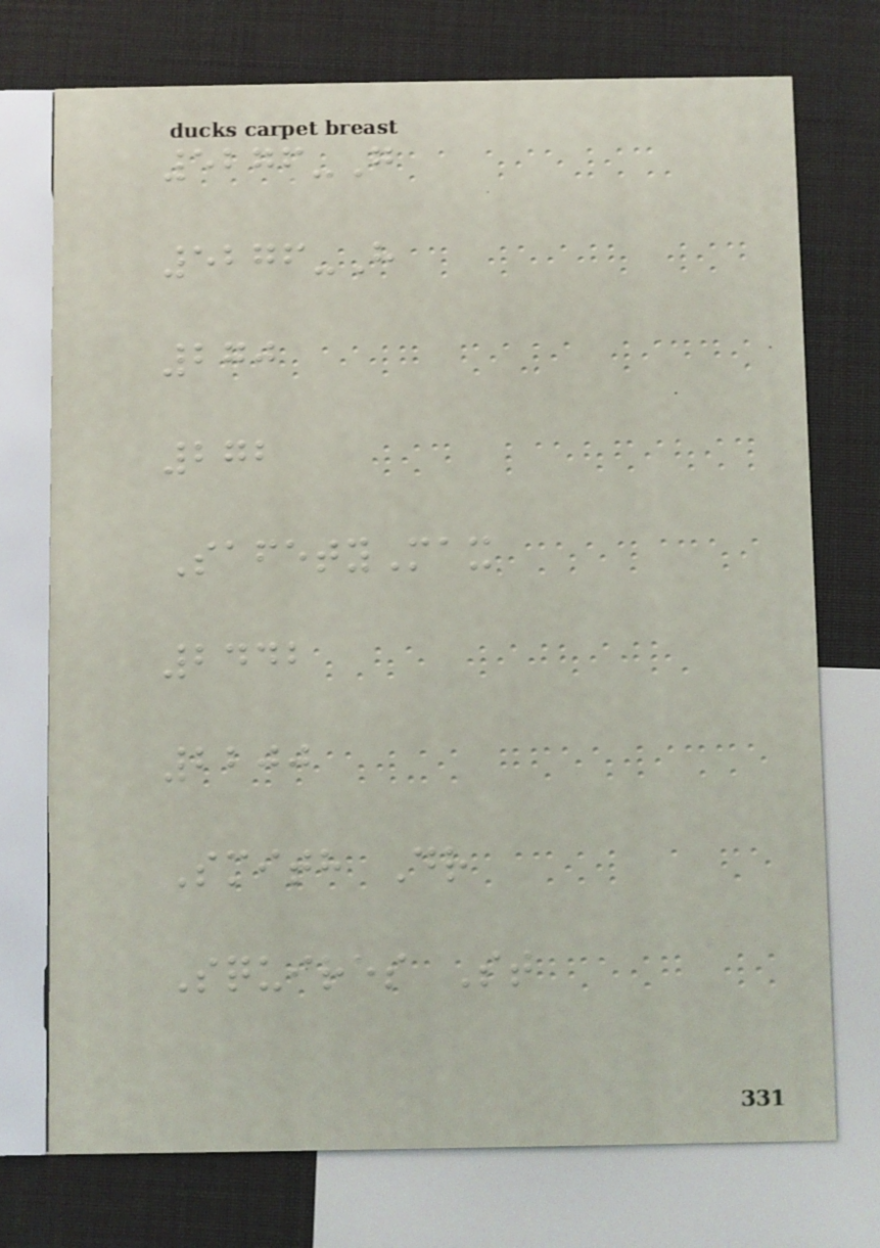5276-G
5276-H
270
272
SafetyMax
2442
2200
Smith Dr
Squires St
